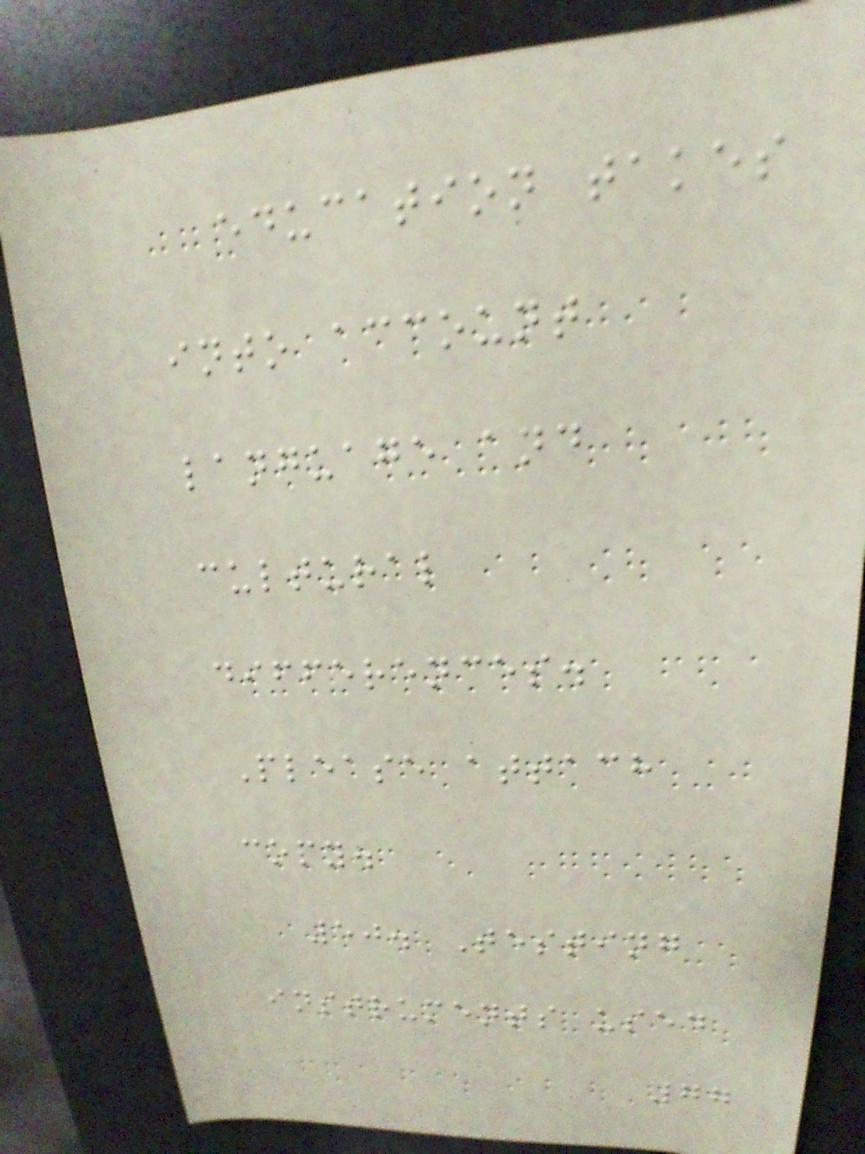education takes
into account
language and
cultural
differences.
Please attach
copy.
50. Testing
instruments used
77
